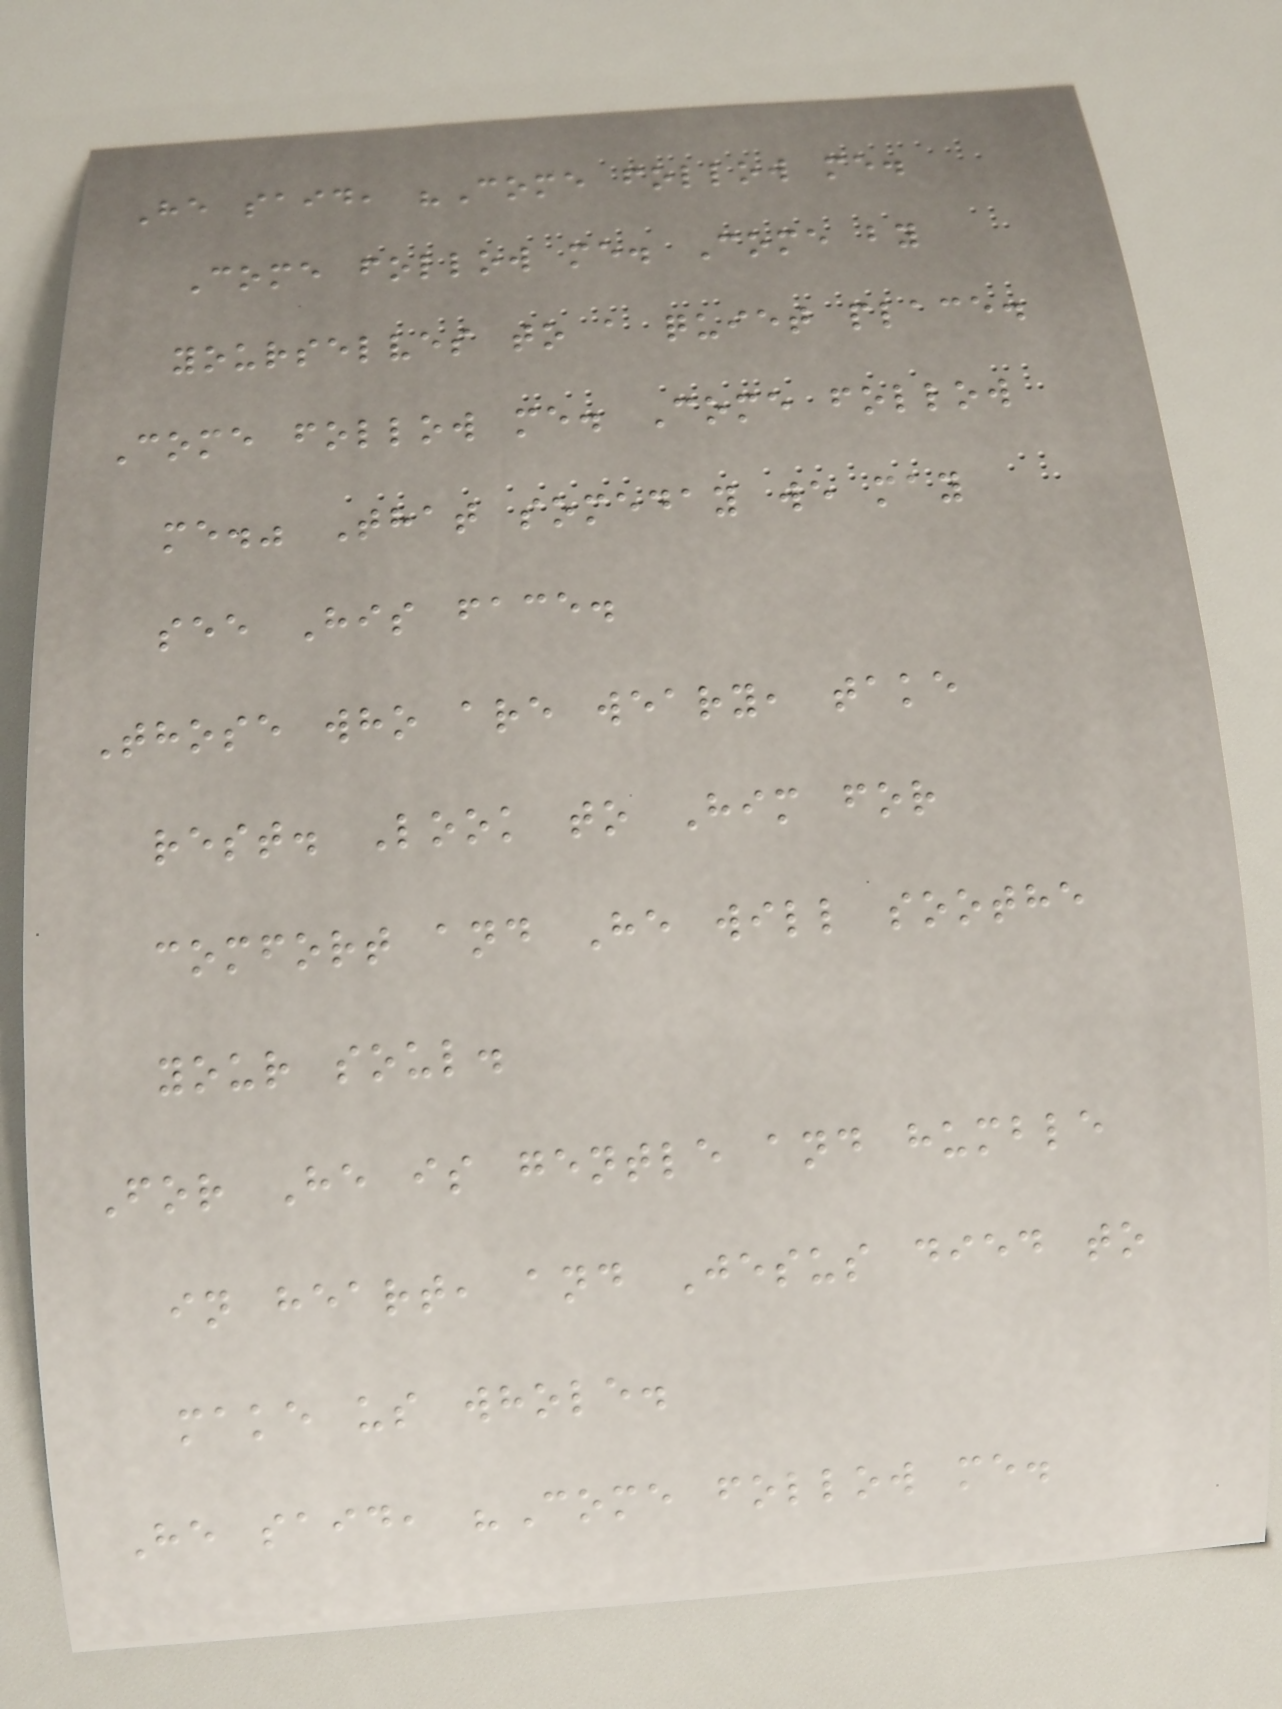He said, "Come follow me.
Come follow me. Come by
yourselves to a quiet place.
Come follow me. Come follow
me." That someday we may
see His face.
Those who are weary, take
rest. Look to Him for
comfort and He will soothe
your soul.
For He is gentle and humble
in heart, and Jesus died to
make us whole.
He said, "Come follow me.
